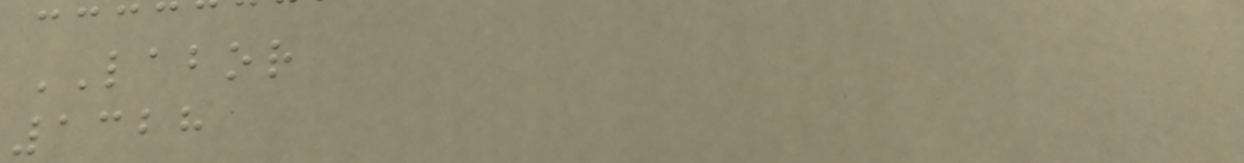LABOR
1328
